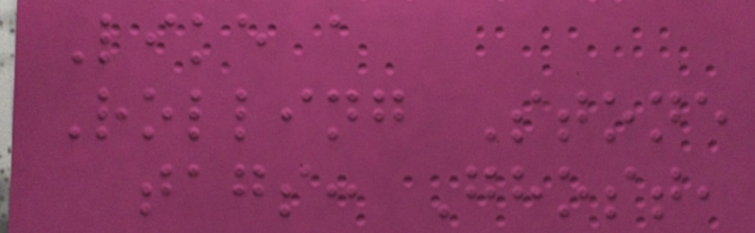Like a
Rolling Stone
tags: Ghost,
